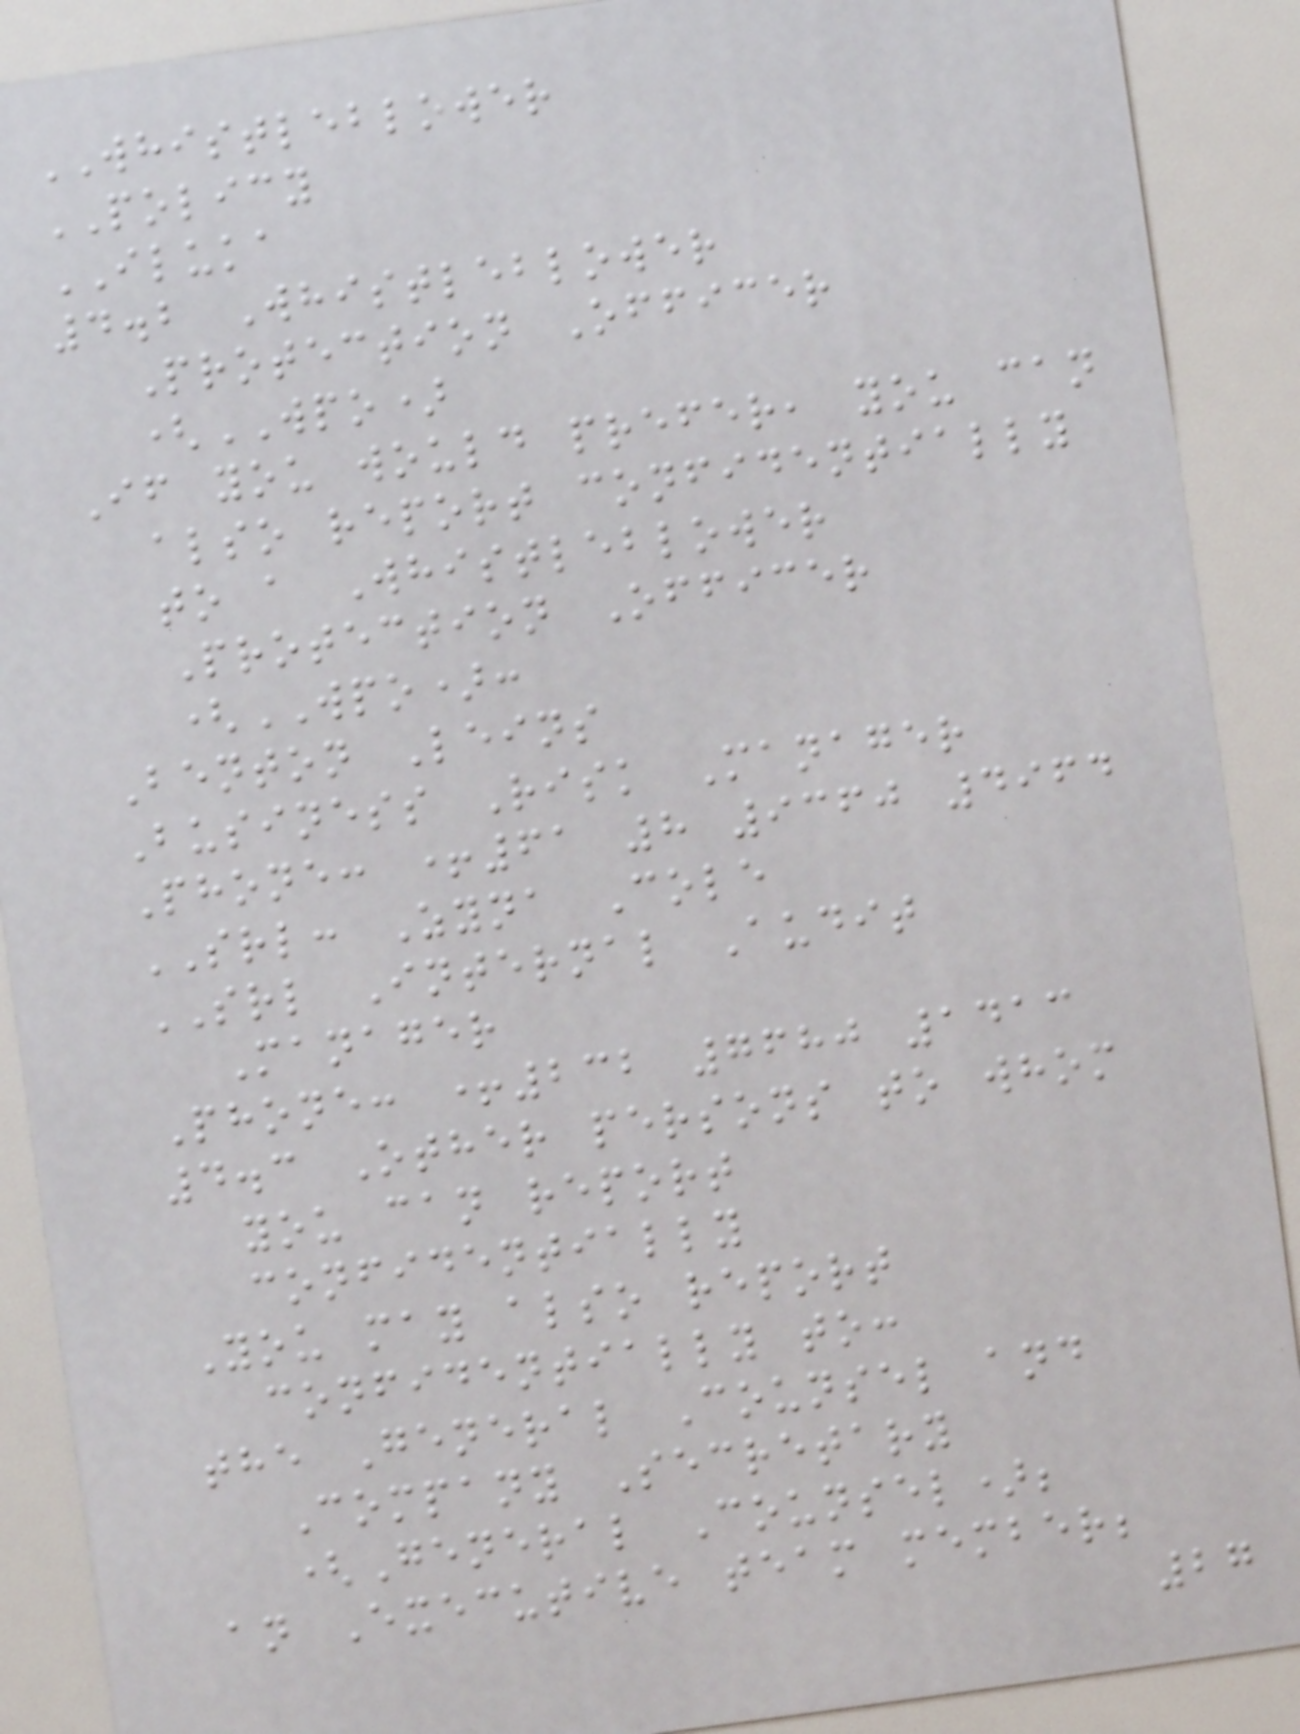WHISTLEBLOWER
POLICY
ILUKA
4.2 Whistleblower
Protection Officer
(WPO)
If you would prefer, you can
also report confidentially
to a Whistleblower
Protection Officer
(WPO):
Benton Leins
Business Risk Manager
Phone: +61 8 9360 4964
SRL: Zyna Cole
SRL Internal Audit
Manager
Phone: +232 7680 1413
4.3 Other persons to whom
you can report
confidentially
You may also report
confidentially to:
the General Counsel and
Company Secretary
(General Counsel);
an Executive team member;
27
